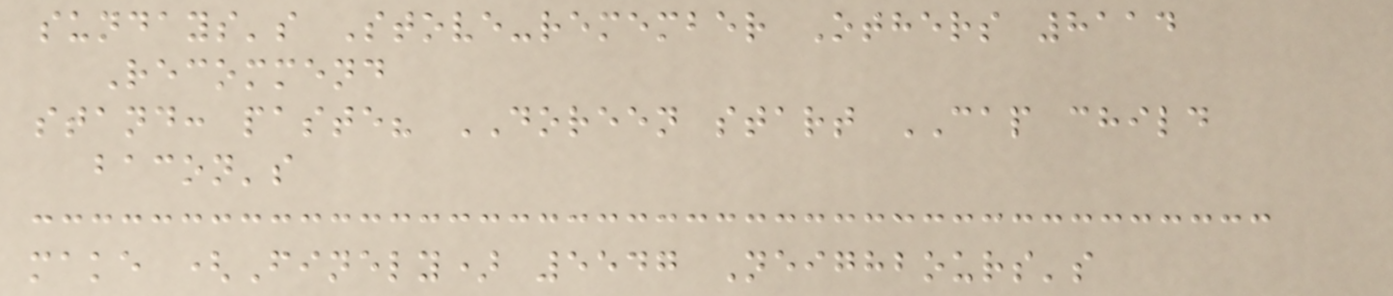sundays's Stove-remember Others 8114
Recommend
stand: paste? DOREEN start CAP child
bacon's
make (Finely) 5547 Neighbours's
